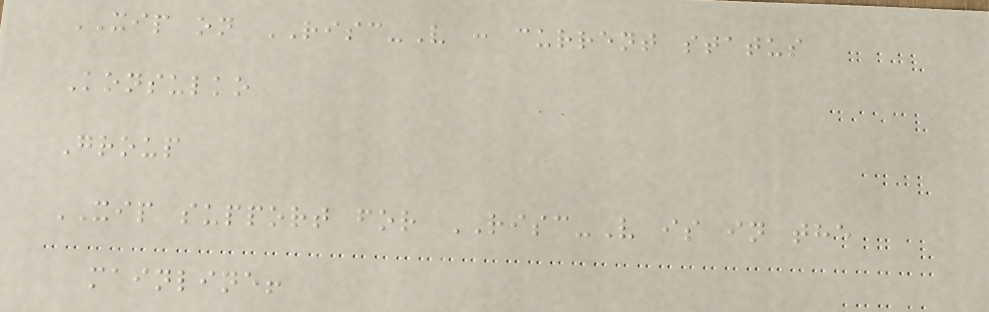XIP on RISC-V : current status
Konsulko
Group
XIP support for RISC-V is in the
mainline!
